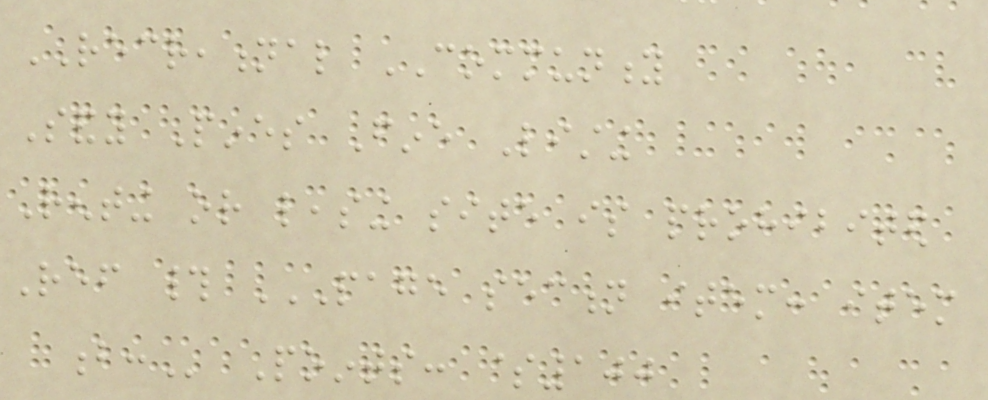RECREATIONAL COMMUNITY
Sandy Pines Fine Listing
Renting or leasing site is prohibited
Ref # PAGE SECTION ITEM: ITEM
B: Points: $100
